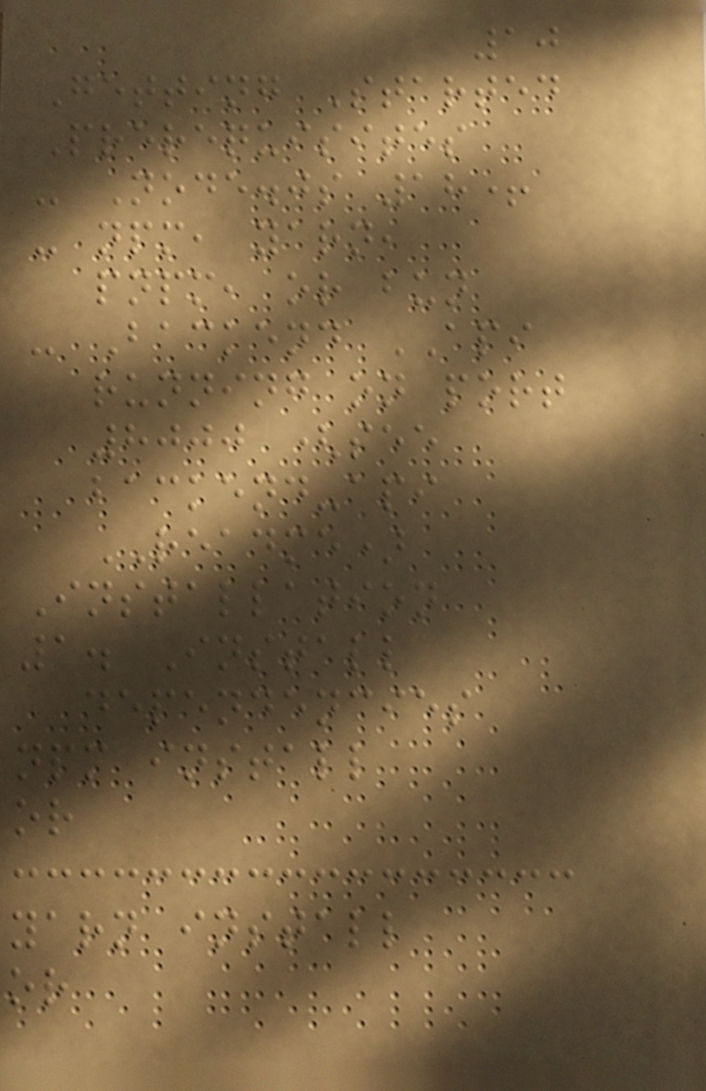10
Getting Started
Prerequisites
- Node.js 18+
- npm, yarn,
pnpm, or bun
- Backend API
running on port
8000 (see
backend-api
README)
Installation
1. Install
dependencies
npm install
or
yarn install
or
